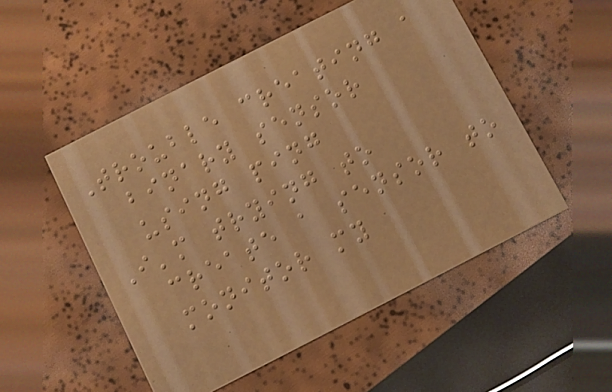Trouble creating a
binary sensor
using ping
I'm trying to
create a sensor to
monitor my
